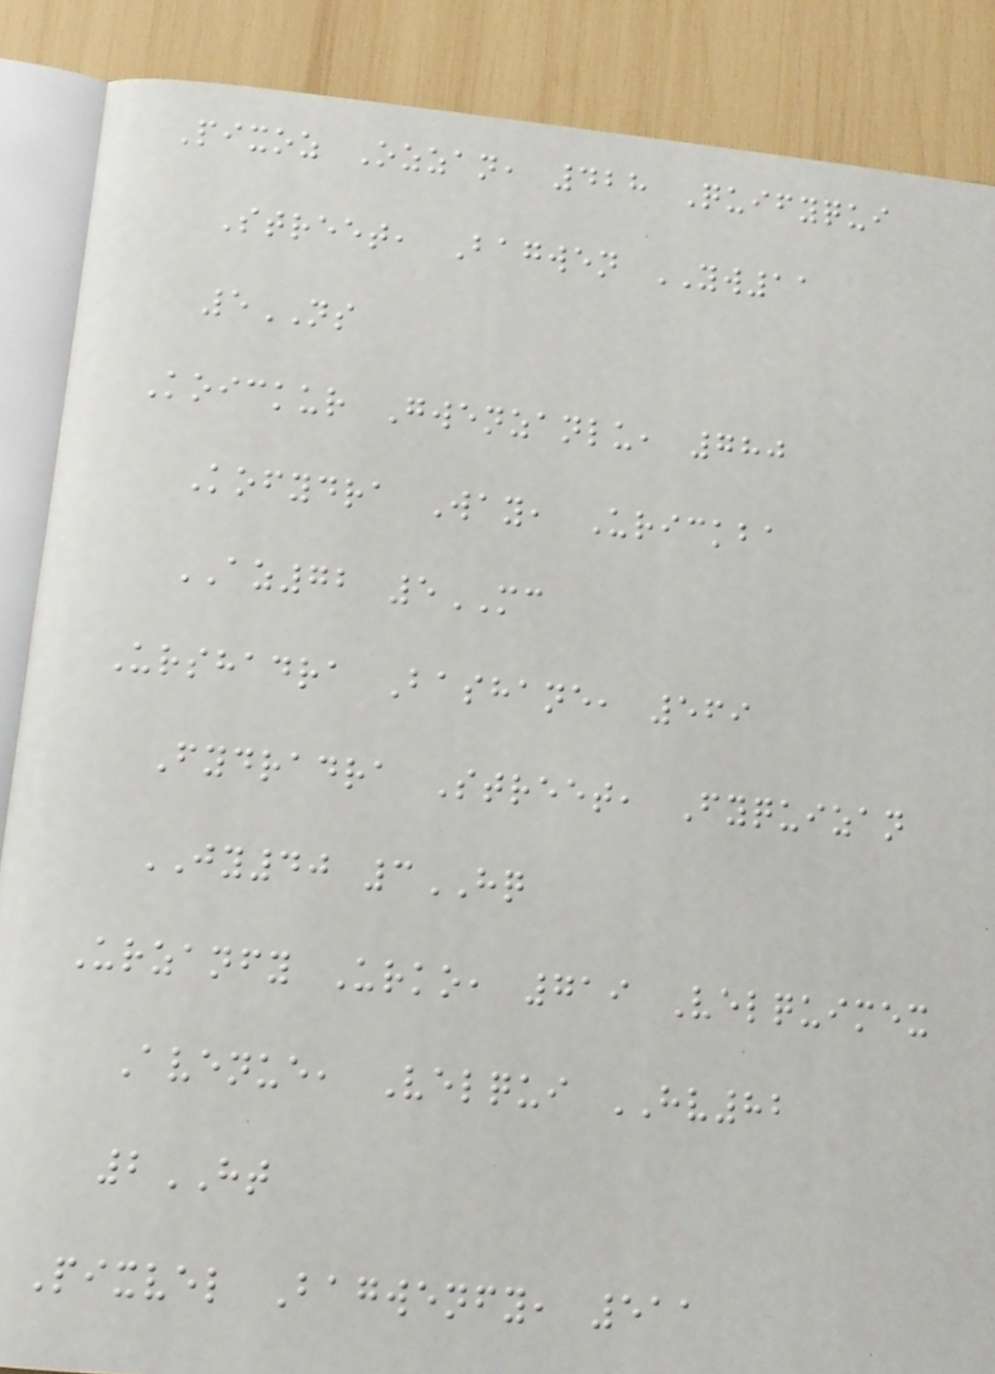Pixoz Ozzan, 428 Quifyqui
Street, Bagwen YW11
5NS
Koickur Gwenzanlu, 780
Kofydra Way, Urickba
AZ72 5MC
Urshadra Bashane, 569
Fydradra Street, Fyquizan
JY40 3HQ
Urzanfy Urko, 719 Velquimex
Avenue, Velqui HV82
2HT
Pixvel Bagwenfy, 511
